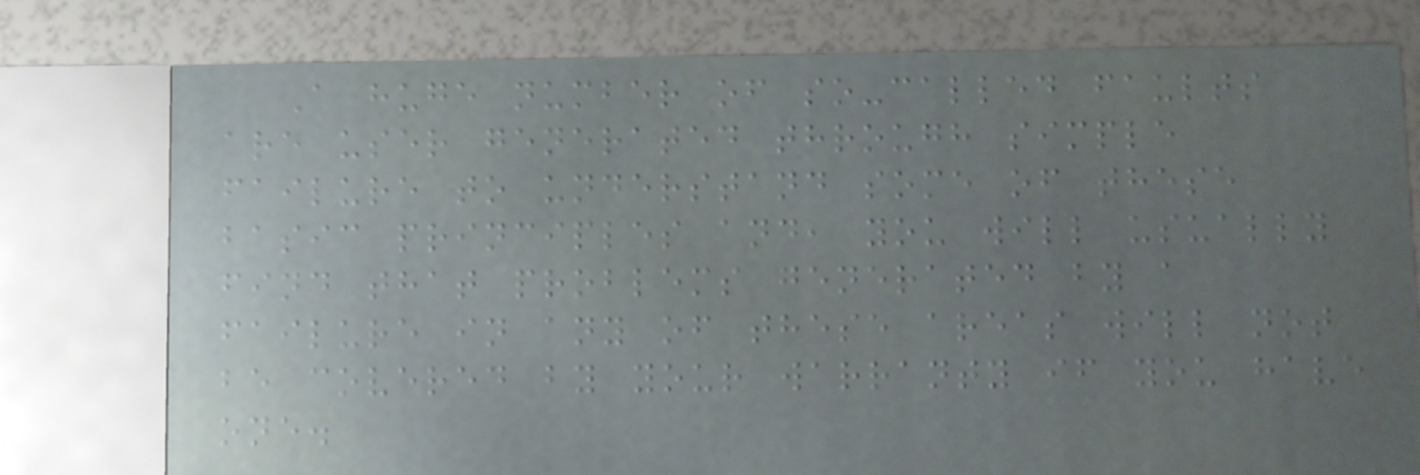A huge number of so-called faults
are user generated through simple
failure to understand some of these
basic principles and, you will usually
find that problems generated by a
failure in any of these areas will not
be covered by your warranty if you have
one.
